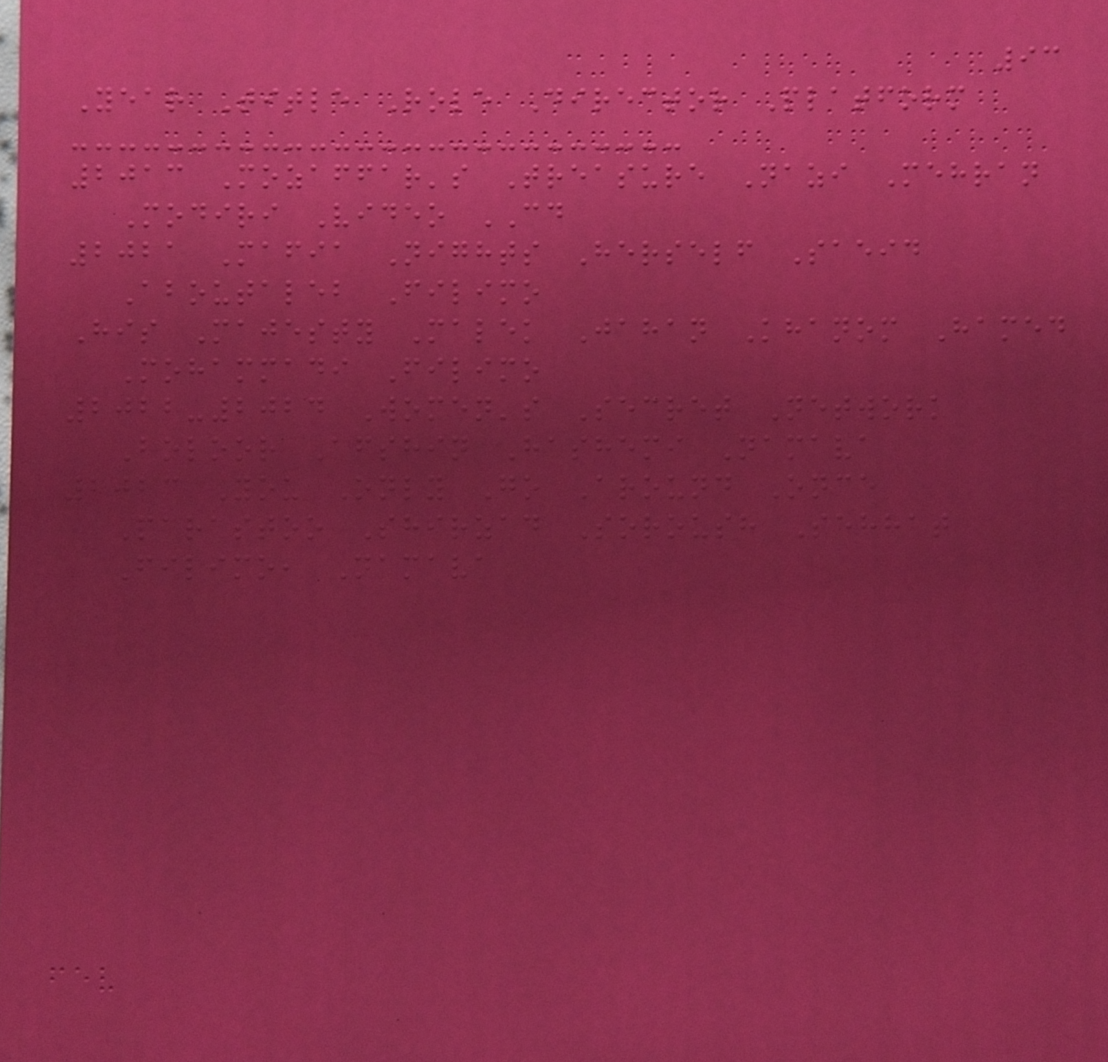93
Year Title Role Director Platform
2013 Mozaffar's Treasure Nazi Mehran
Modiri Video CD
2021 Mafia Nights Herself Saeid
Aboutaleb Filimo
His Majesty Malek Jahan Khanom Hamed
Mohammadi Filimo
2022-2024 Women's Secret Network
Boloor Afshin Hashemi Namava
2023 You Only Go Around Once
Parastoo Shirzad Soroush Sehhat
Filimo, Namava
